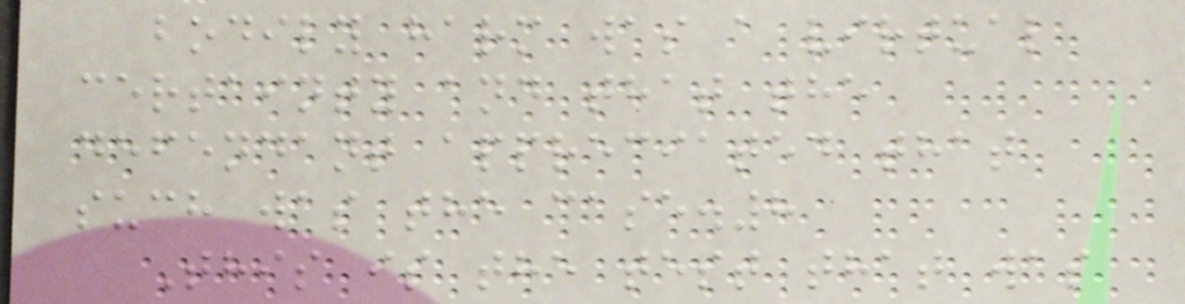bodily harm was a virtual
certainty and that the
defendant appreciated that
such was the case.8
This is the test that was
